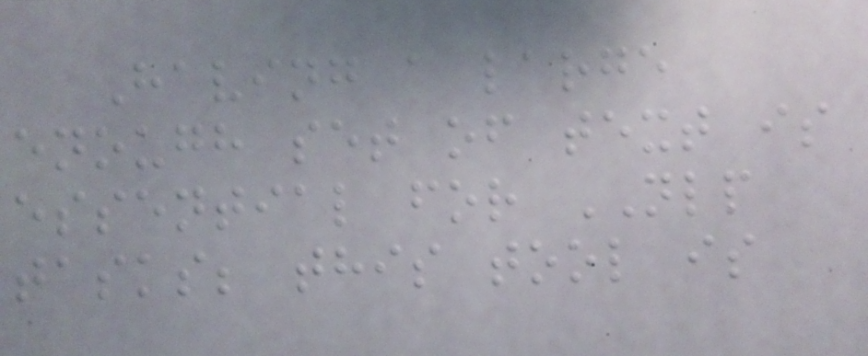Having a large
enough set of text is
essential for NLP
tasks; this tool is
